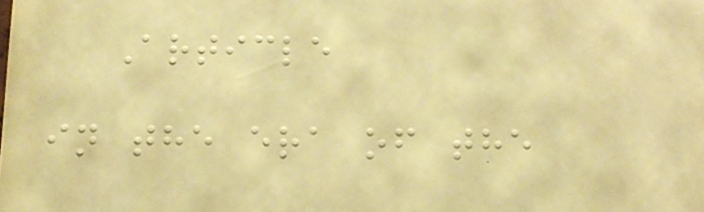Article
in the era of the
